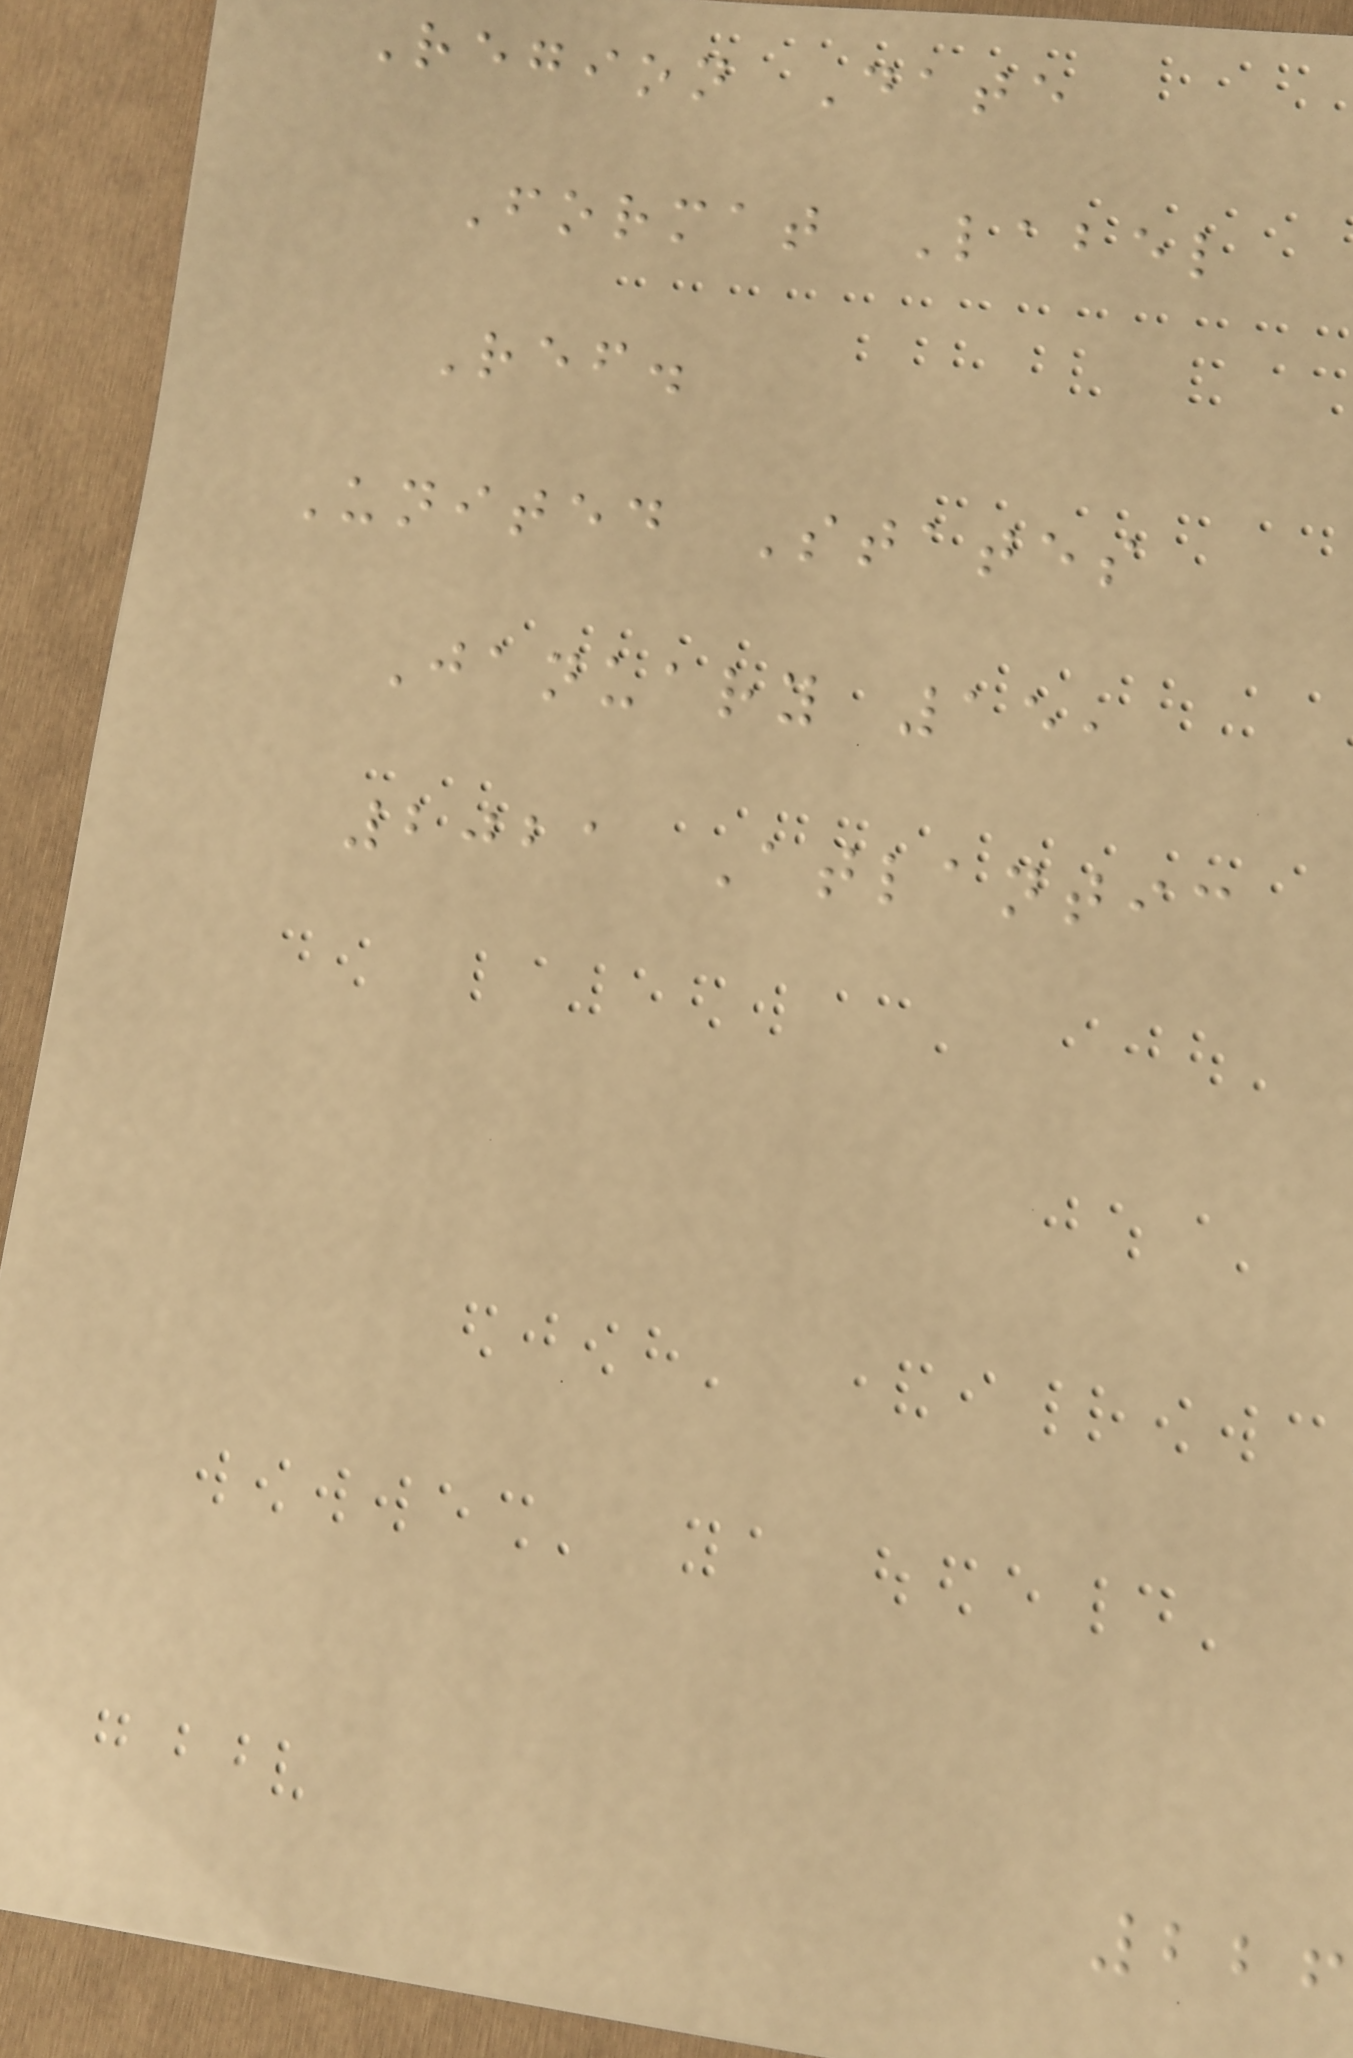Region Date
Format Label
Ref.
United States
January 15,
2021 Atlantic
226
